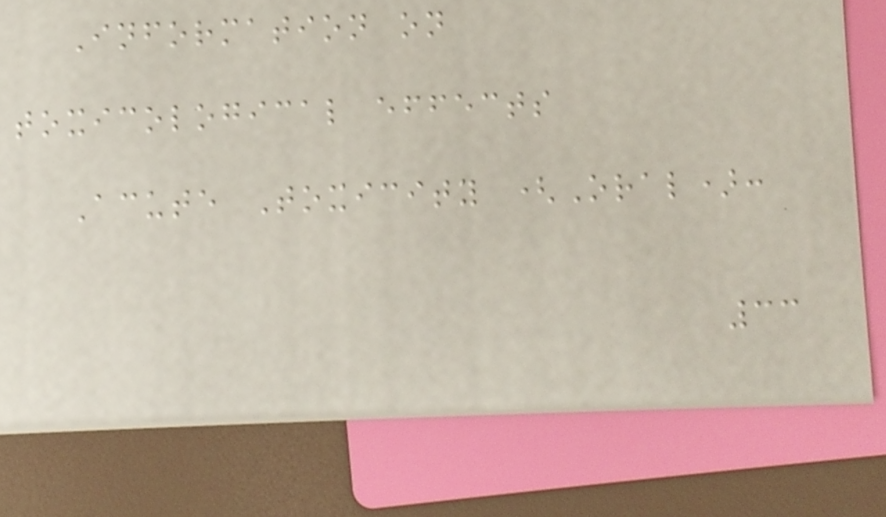Information on
toxicological effects
Acute Toxicity (Oral):
33
